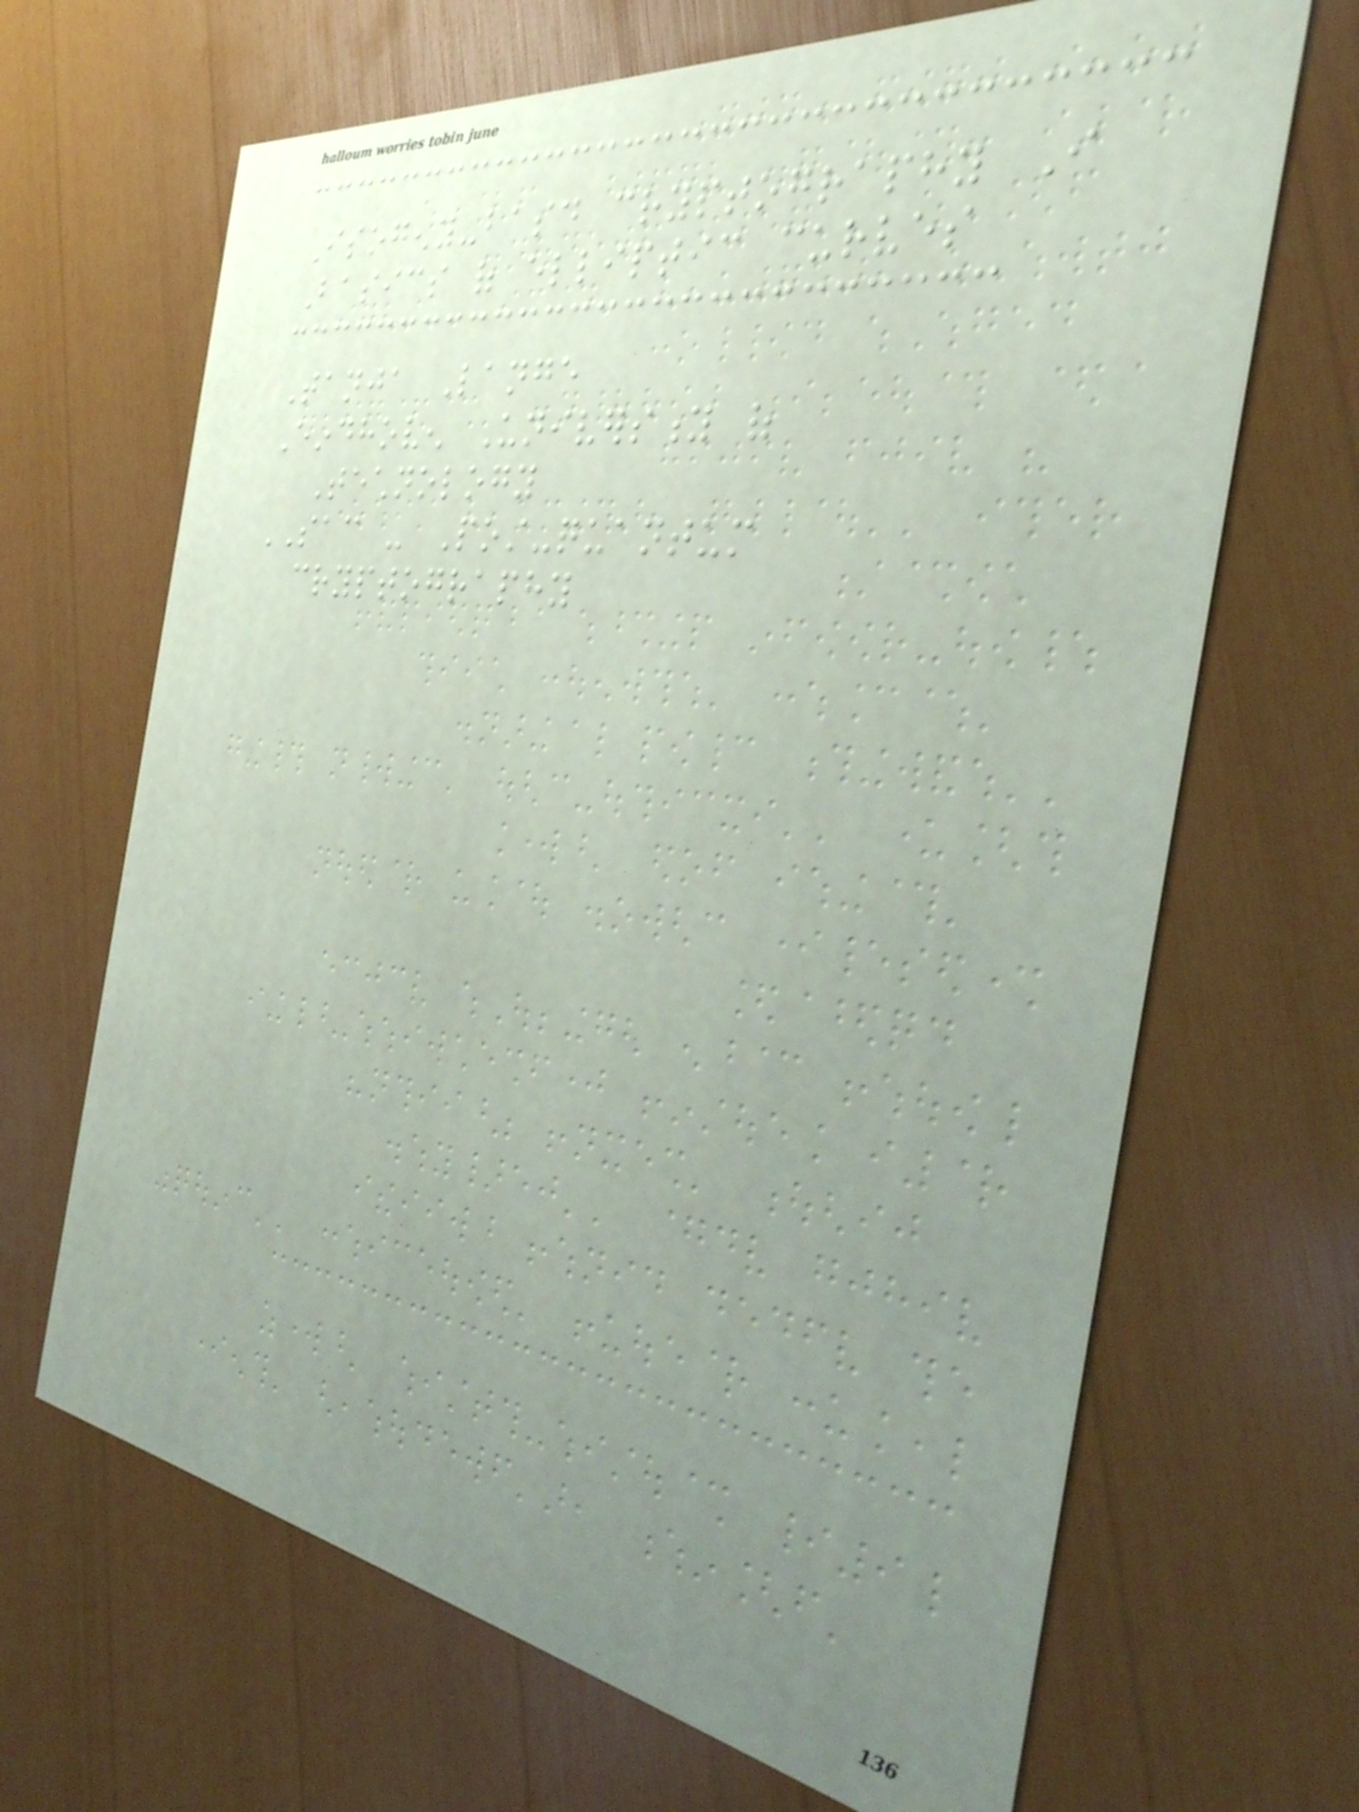Isogeny-basd cryptography I
Basics of elliptic curves
Tanja Lange
Eindhoven University of
Technology
SAC - Post-quantum
cryptography
